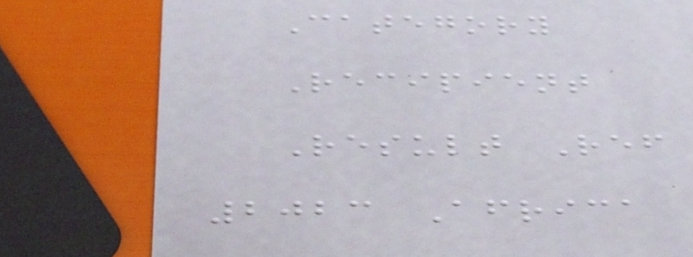Category
Recipient
Result Ref
2023 Africa
